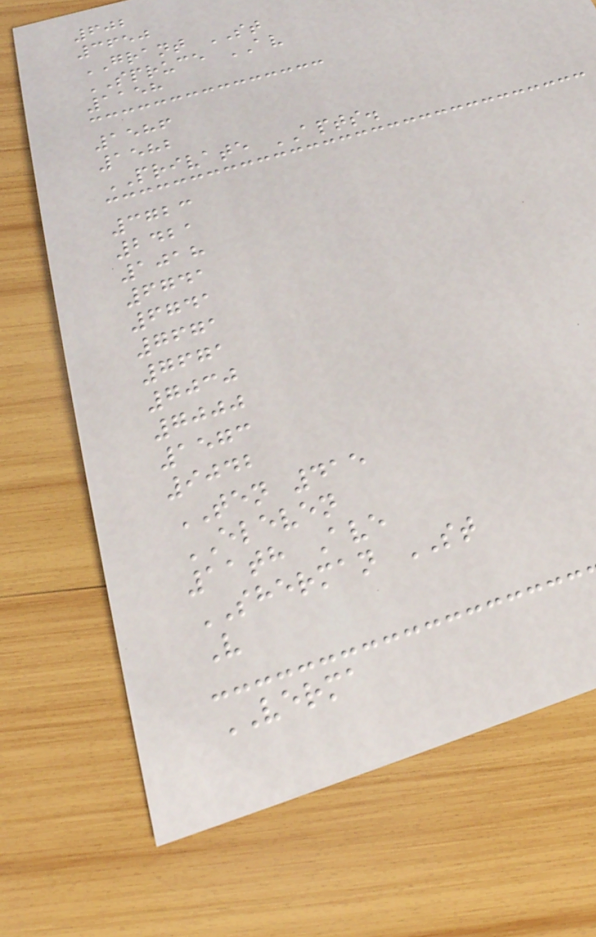602
3650
GRANT ST
SPRUCE AV
1158
1586
1582
PRIVATE APTS.
3723
2421
1018
6741
6741
7671
7671
7030
7000
1573
9042
TEN 415
ELEVEN
11th Ave
SHERMAN ST
V
VERMA
